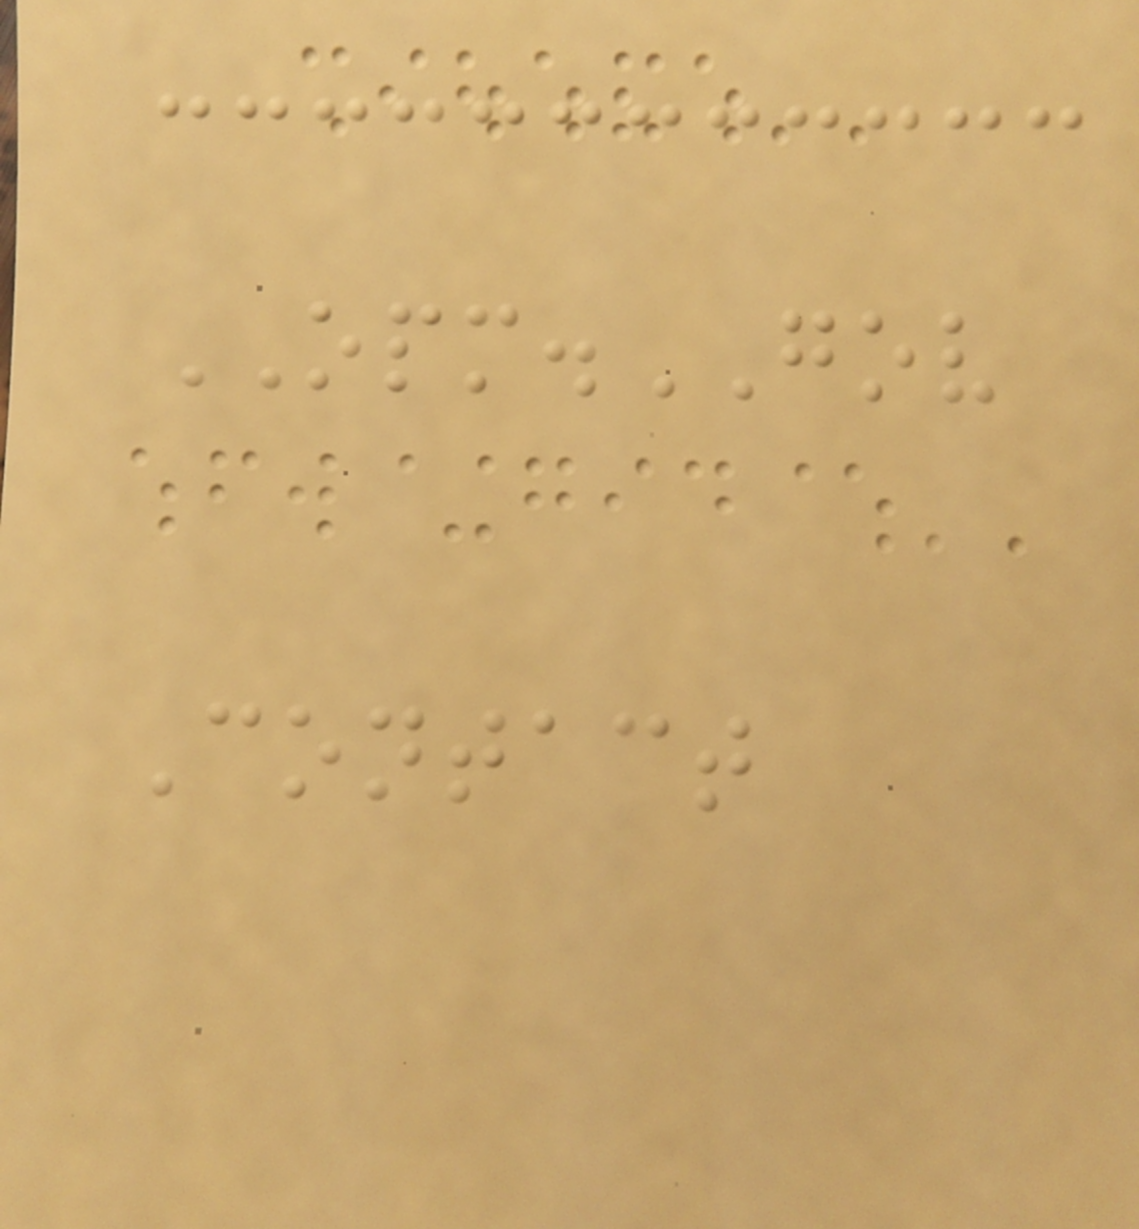OPM.GOV
Contact
